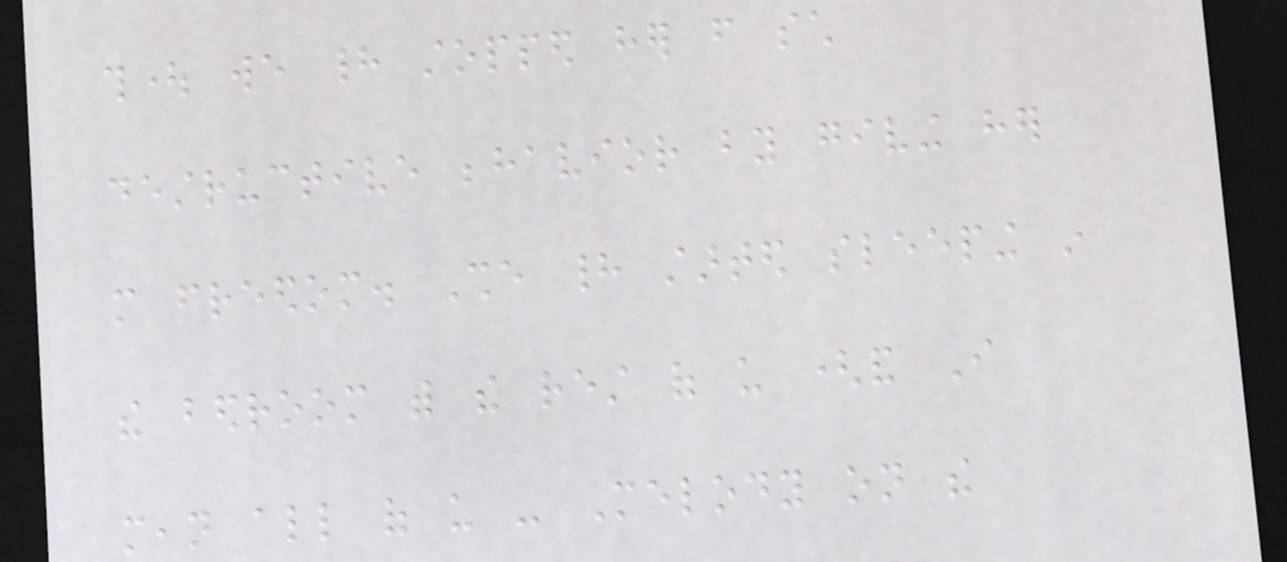thought we had stopped her from such
destructive behavior by giving her
more freedom. She had started sleeping in
the bedroom with the rest of us (and I
mean all of us - Melody on the
